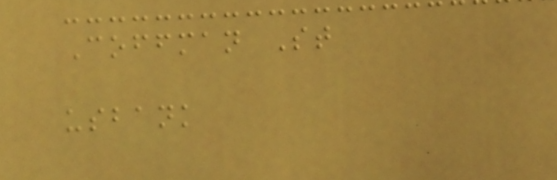Coffman St
usbank
